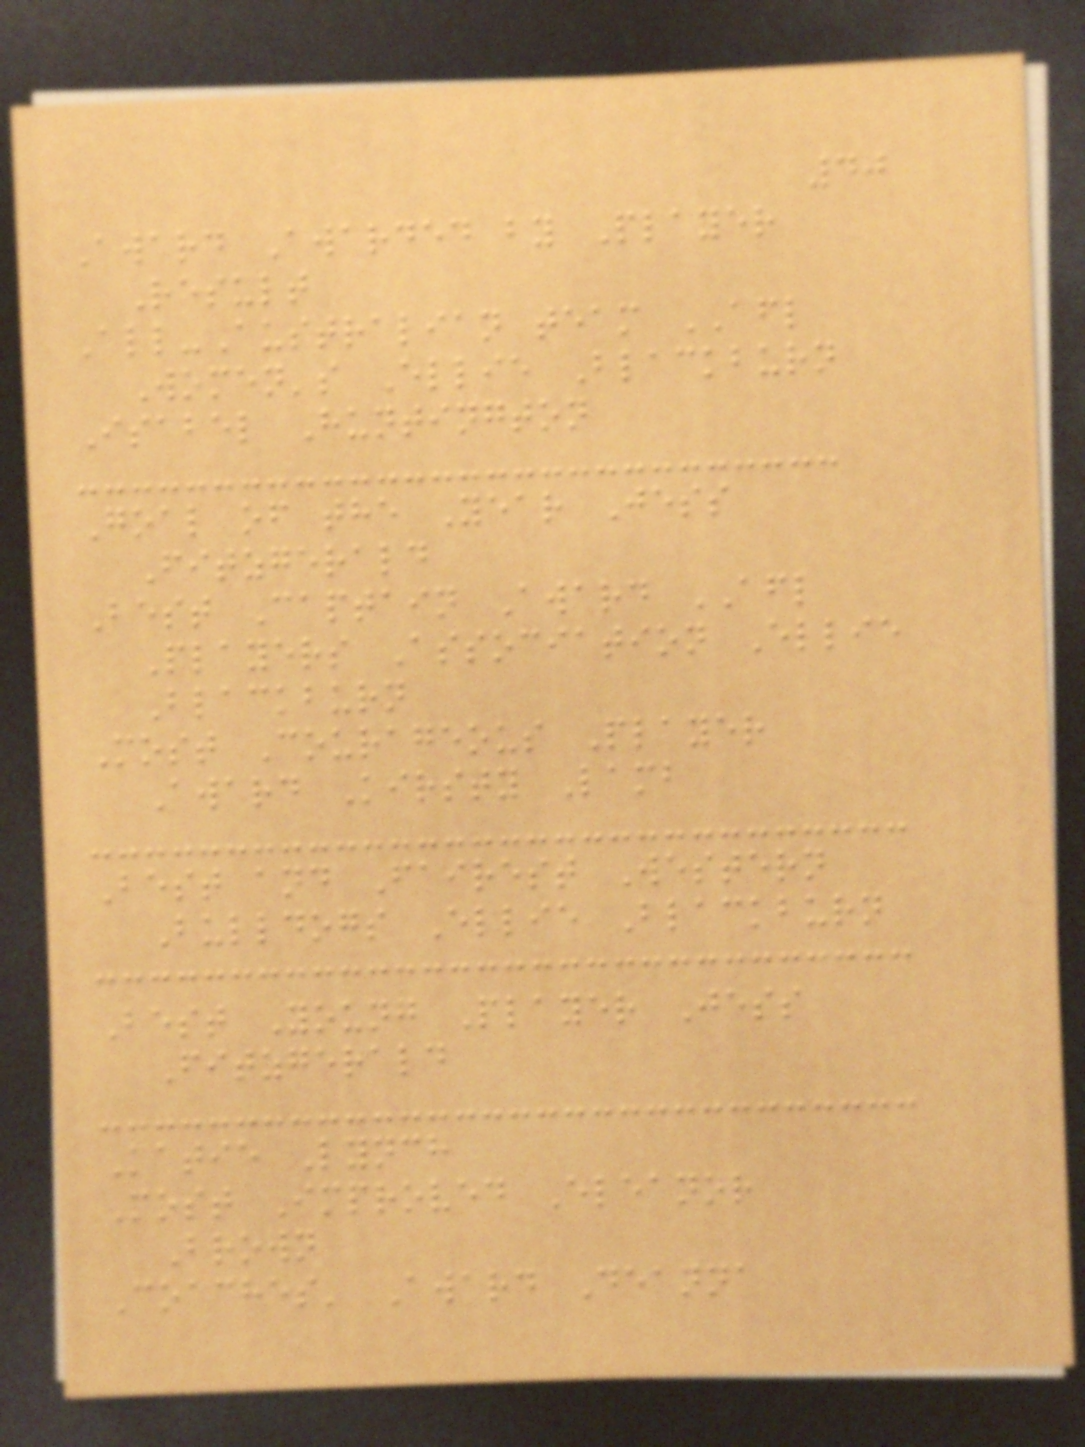40
Award Awarded by Player
Result
All-Australian team AFL
Women's Ellie Blackburn
Isabel Huntington
Goal of the Year Jess
Fitzgerald
Best Captain Award AFL
Players Association Ellie
Blackburn
Most Courageous Player
Award Kirsty Lamb
Best and Fairest Western
Bulldogs Ellie Blackburn
Best Young Player Jess
Fitzgerald
Katie Lynch
Most Improved Eleanor
Brown
Coaches' Award Deanna
